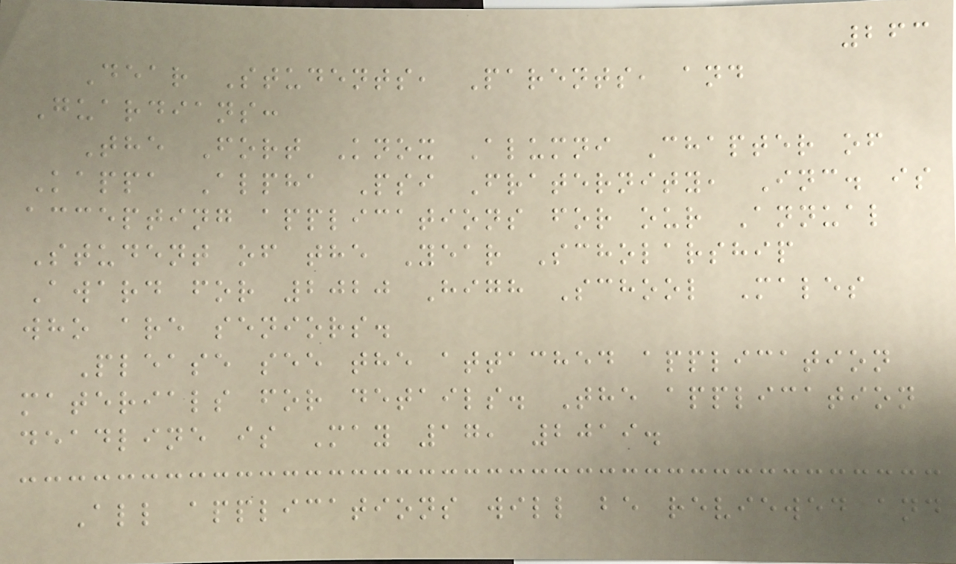263
Dear Students, Parents, and
Guardians:
The Fort Knox Alumni Chapter of
Kappa Alpha Psi Fraternity, Inc. is
accepting applications for our Annual
Student of the Year Scholarship
Award for 2020 High School Males
who are seniors.
Please see the attached application
materials for details. The application
deadline is May 17, 2019.
All applications will be reviewed and
